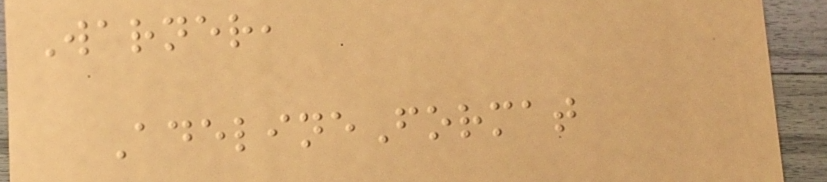Warner,
AdelineFormat
